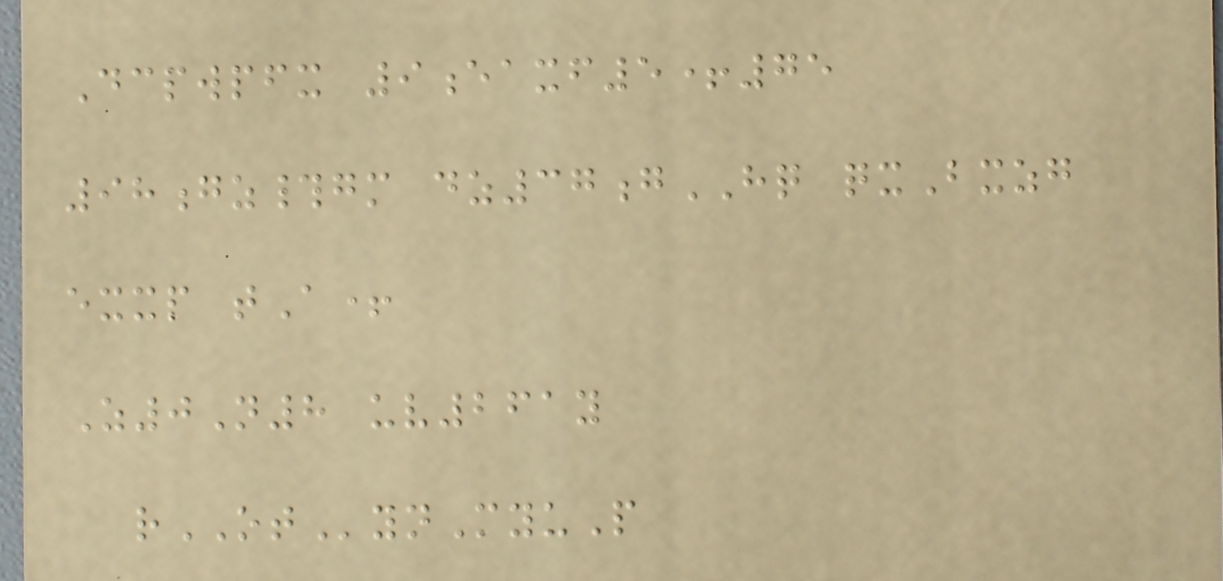Dcpwpfx 9eaxf5+75
98gz#gm dz37gHQ qxBxzg
exxp tA+
Z0N8 uv261y
rOTynMyuP
